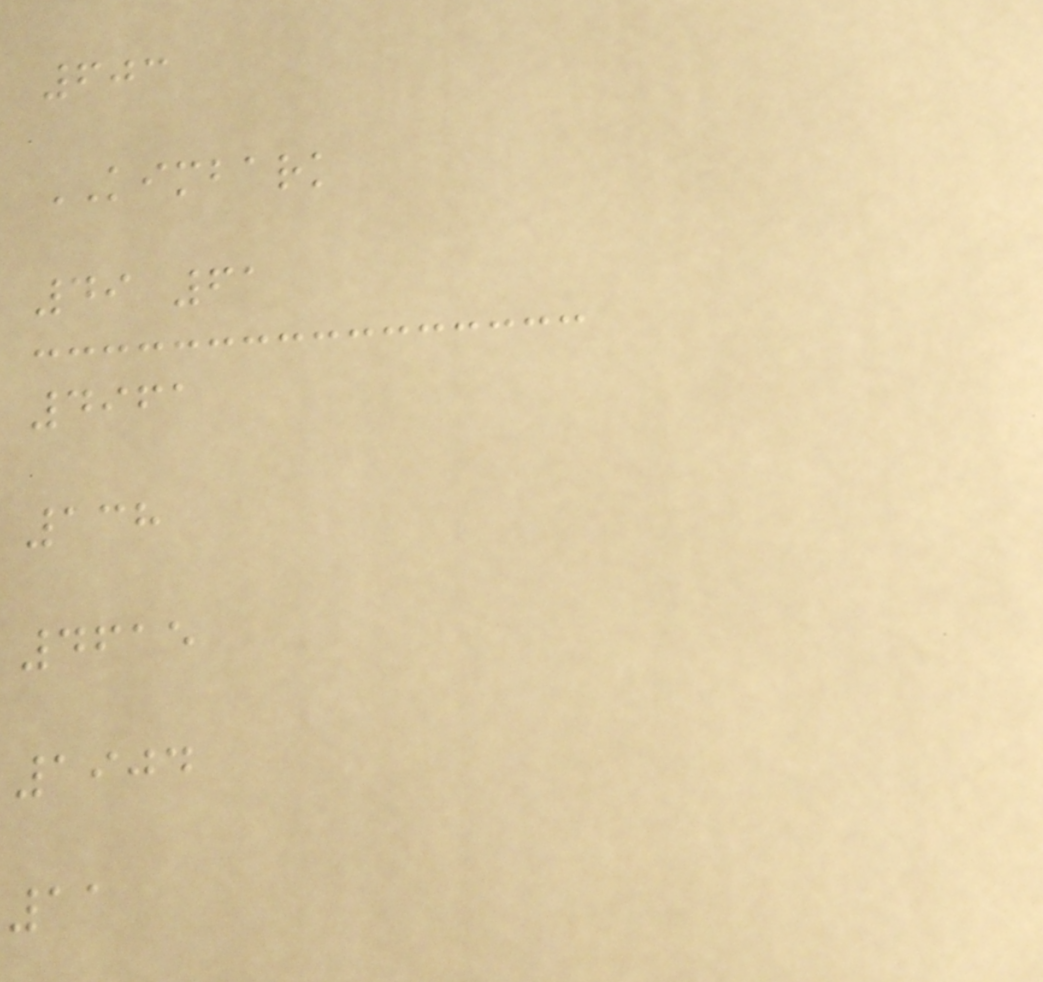603
KIMBARK
49 61
4961
138
4615
1904
11
